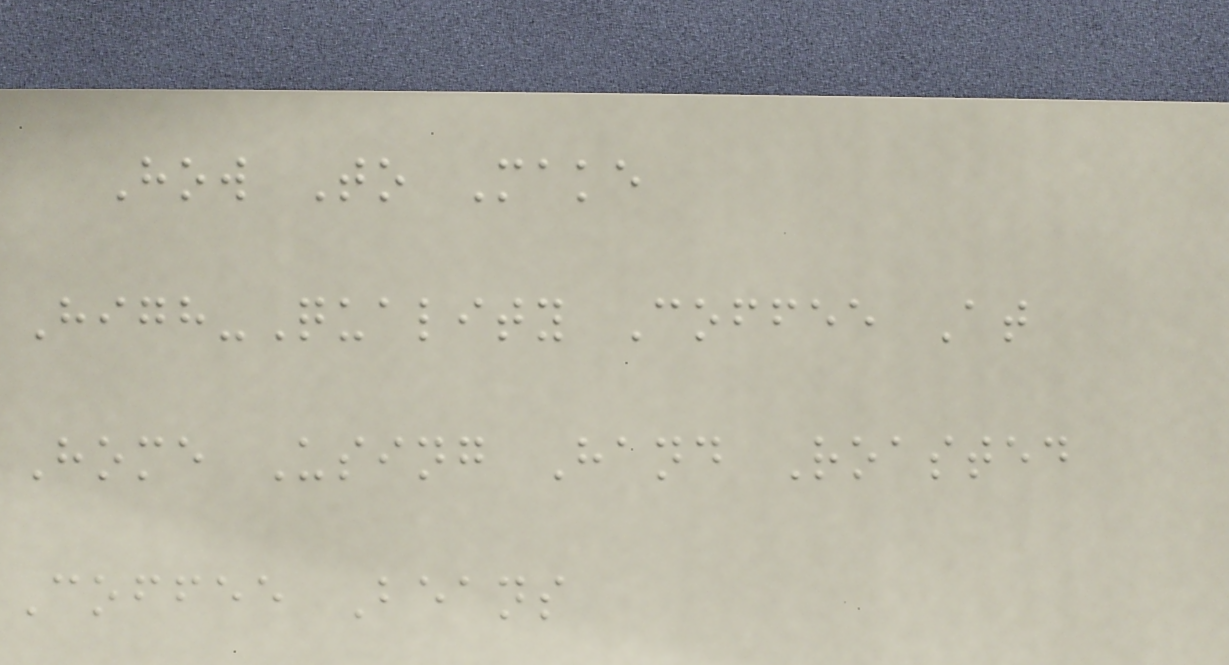How To Make
High-Quality Coffee At
Home Using Hand Roasted
Coffee Beans
